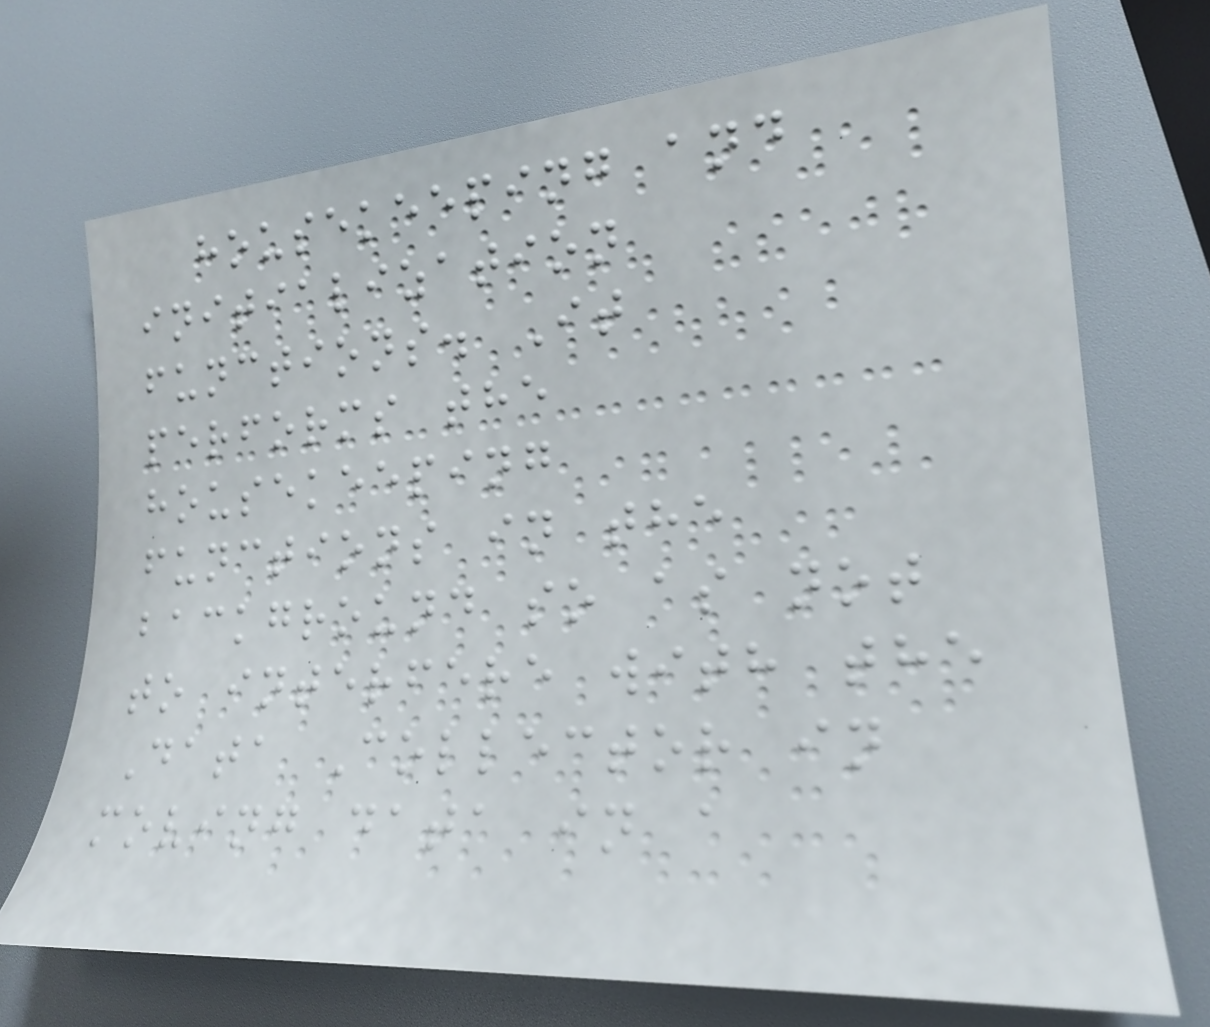housekeeping and
initialization
functions. It
performs the
housekeeping
functions in the
background so as not
to interfere with the
Data Collector in
moving data in a
